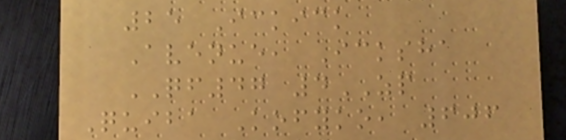25 Ickick
Avenue, Icksha
QF47 4ZP
Quiba Kofyko, 606
